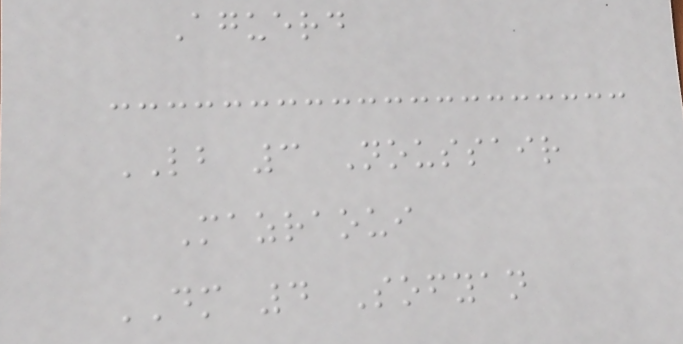Aguerd
LB 3 Noussair
Mazraoui
DM 4 Sofyan
